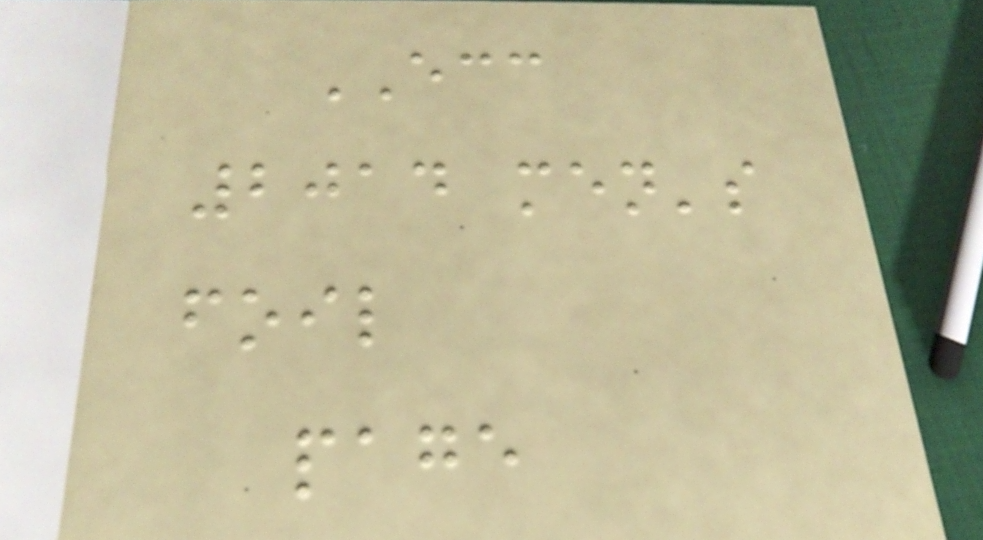ECC
2014 men's
foil
page
